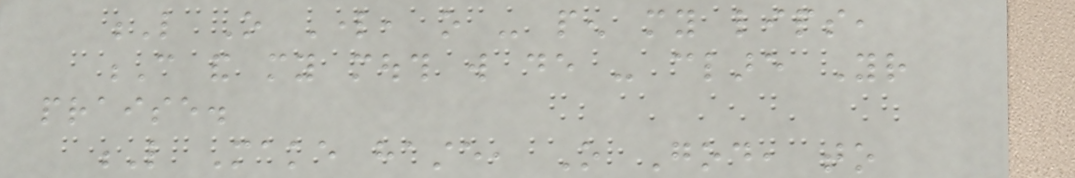L O Lord, o - pen my lips,
C and my mouth will de - clare Your
praise.
L Make haste, O God, to
